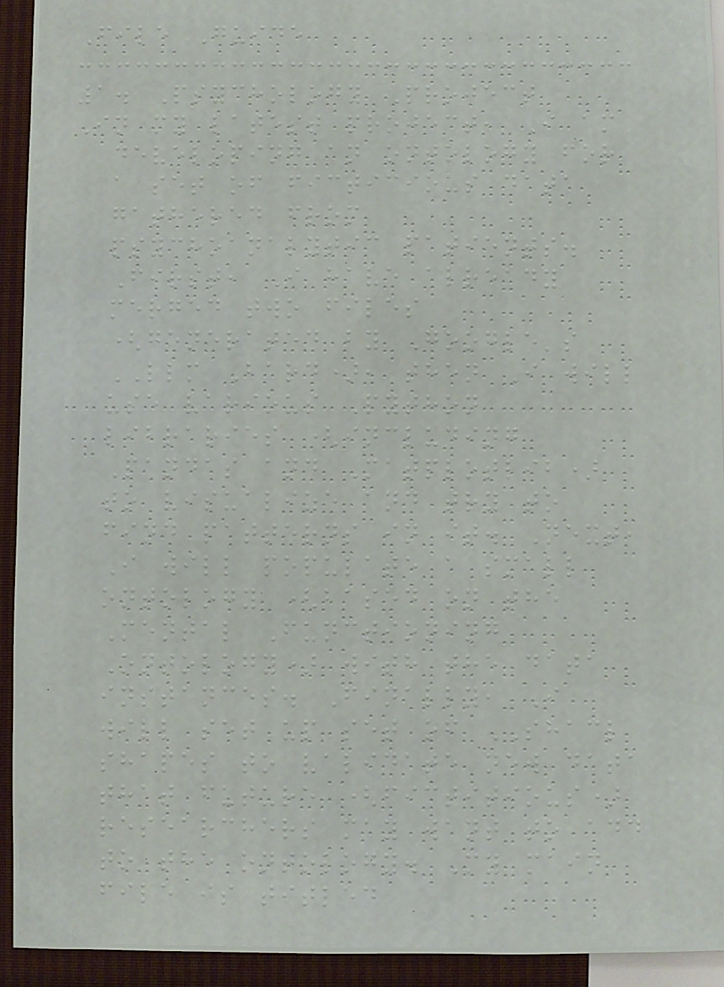File Guide
1. Psychology Project
In my latest project, I am
developing an ontology for
a set of ficticious data
gathered from
psychoanalytic patients.
First, I have already
merged two files
(generated by Google's
LLM Bard), then I will
use various Python
libraries (including
Pandas and Matplotlib)
to visualize and try to
find patterns in it. Next,
I will populate a small
ontology (based on the
Mental Functioning
Ontology) with the data
instances. Finally, I
will set up set of SHACL
shapes to validate new data
that future (fictitious)
researchers may want to add
to the ontology. My main
file is titled
